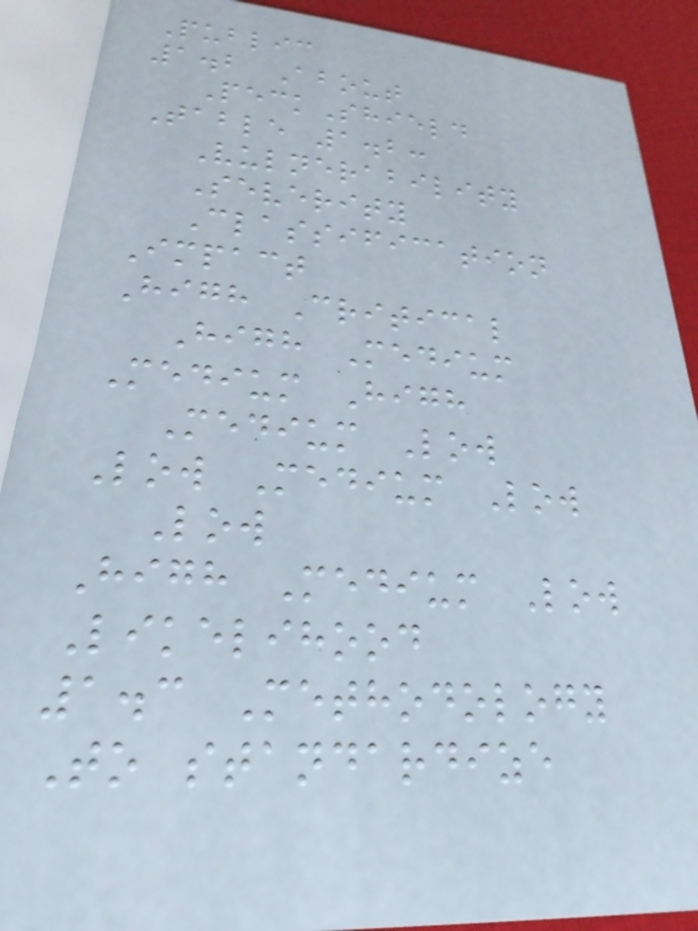Public
1.2 About
PeckShield
Table 1.2:
Vulnerability
Severity
Classification
Impact
High Critical
High Medium
Medium High
Medium Low
Low Medium Low
Low
High Medium Low
Likelihood
1.3 Methodology
To standardize
